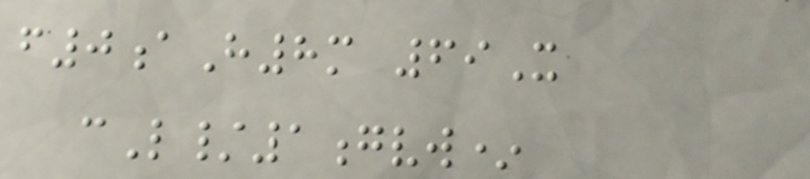f0aH8m 69X
cL/1gvw*
